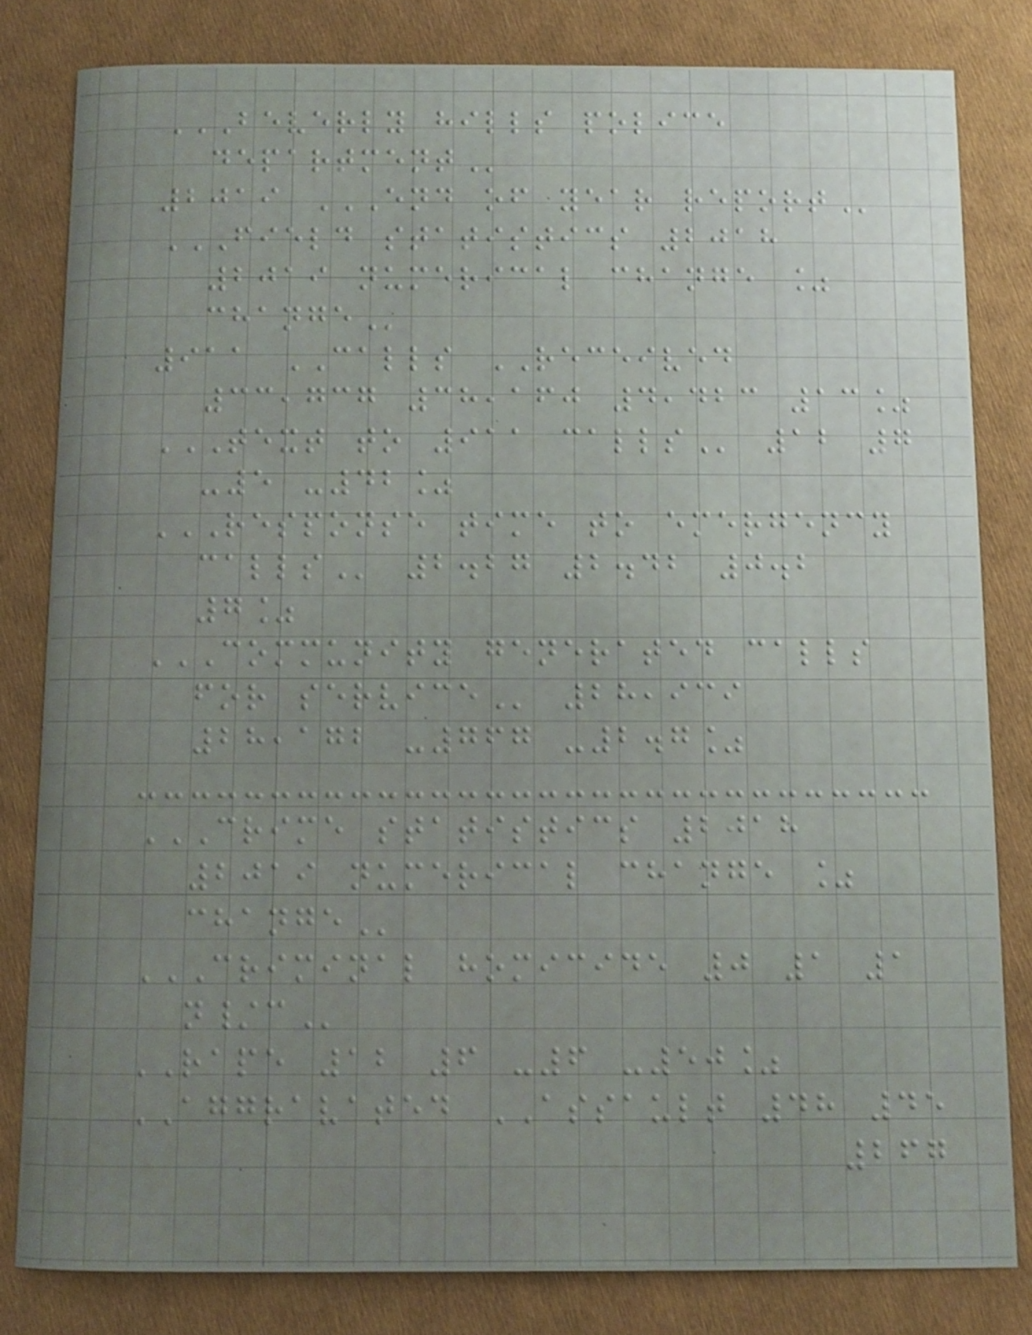BEVERLY HILLS POLICE
DEPARTMENT
2019 END OF YEAR REPORT
FIELD STATISTICS 2018
2019 NUMERICAL CHANGE %
CHANGE
911 CALLS RECEIVED
33,737 38,160 4,423 13%
TEXT TO 911 CALLS 12 7
-5 -42%
RESPONSE TIME TO EMERGENCY
CALLS 2.27 2.42 0.2
7%
COMMUNITY GENERATED CALLS
FOR SERVICE 28,939
28,172 -767 -2.7%
CRIME STATISTICS 2018
2019 NUMERICAL CHANGE %
CHANGE
CRIMINAL HOMICIDE 0 1 1
N/C
RAPE 12 6 -6 -50%
AGGRAVATED ASSAULT 48 45
267
